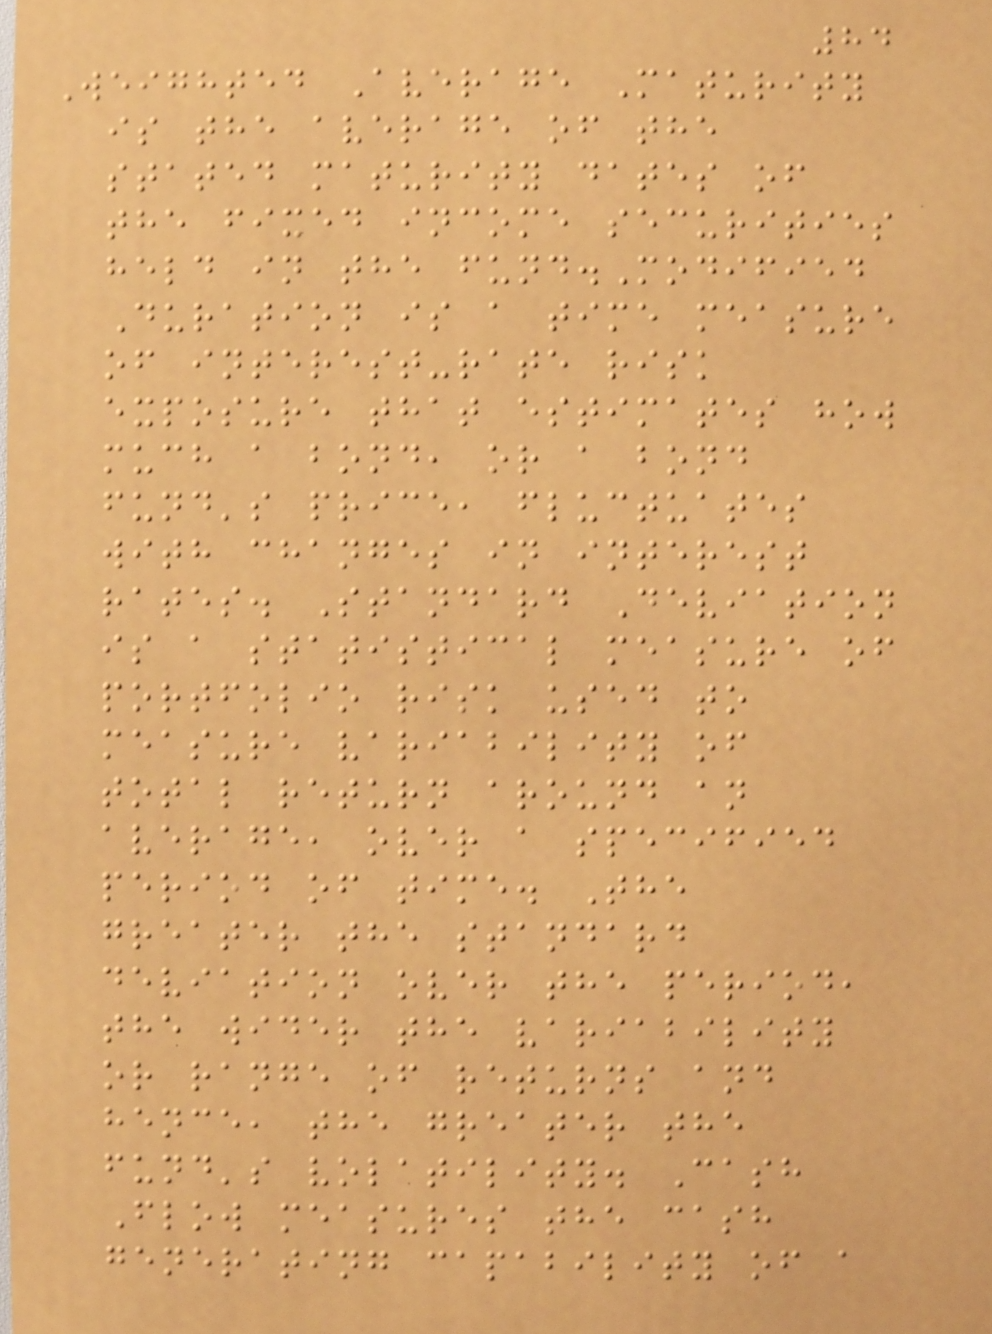84
Weighted Average Maturity
is the average of the
stated maturity dates of
the fixed income securities
held in the fund.Modified
Duration is a time measure
of interest-rate risk
exposure that estimates how
much a bond, or a bond
fund's price, fluctuates
with changes in interest
rates. Standard Deviation
is a statistical measure of
portfolio risk used to
measure variability of
total return around an
average, over a specified
period of time. The
greater the standard
deviation over the period,
the wider the variability
or range of returns and
hence, the greater the
fund's volatility. Cash
Flow measures the cash
generating capability of a
